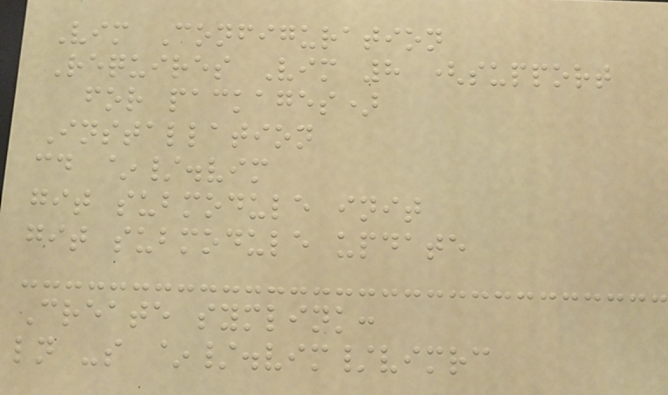Vim Configuration
Requires Vim 8 (support
for packages)
Installation
cd ~/.vim
git submodule init
git submodule update
Create symlink:
ln -s ~/.vim/vimrc
